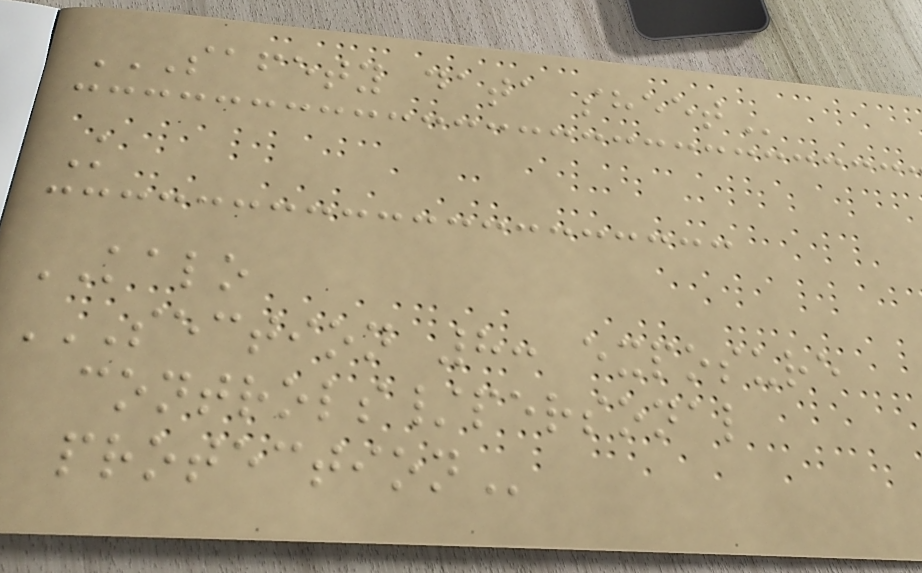SAFETY DATA SHEET
K
KALO
SECTION 8: EXPOSURE
CONTROLS/PERSONAL
PROTECTION
